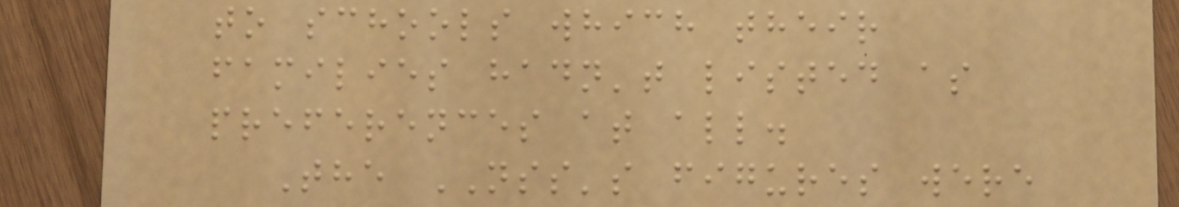to schools which their
families hadn't listed as
preferences at all.
The NSS's figures were
